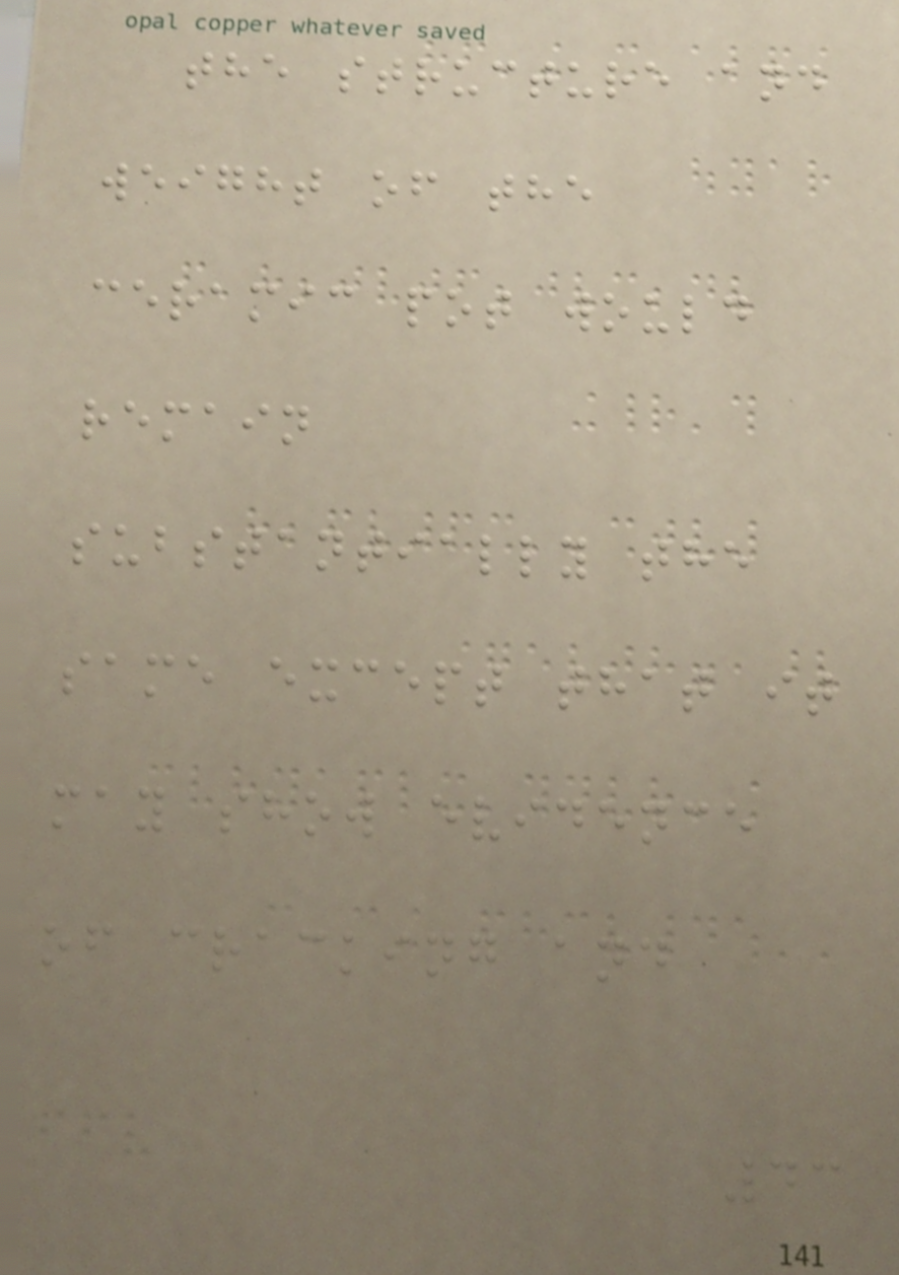the structure and
weight of the
ceramic pot would
remain
substantially the
same except that it
may show evidence
of cracking and
43
